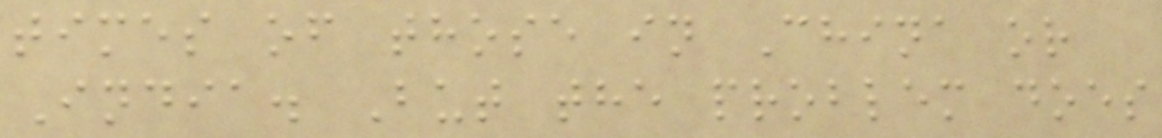times of those in China or
India. But the problem does
